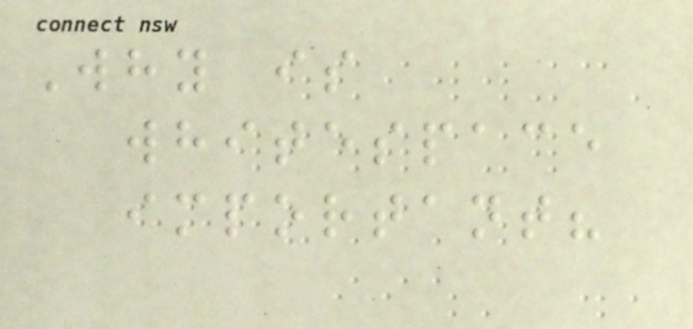Why is
whitespace
important?
